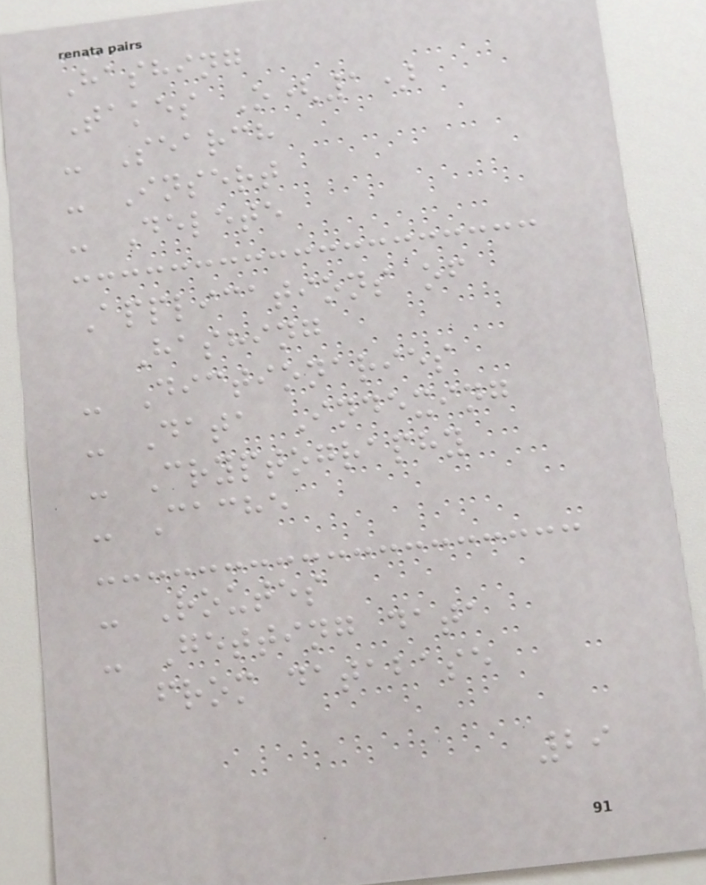Hashing
Takes O(1)
- Search
- Insert
- Delete
Applications of
Hashing
- Dictionaries
- Data Indexing
- Cryptography
- Cache
- Routes
- Getting data
from database
29
